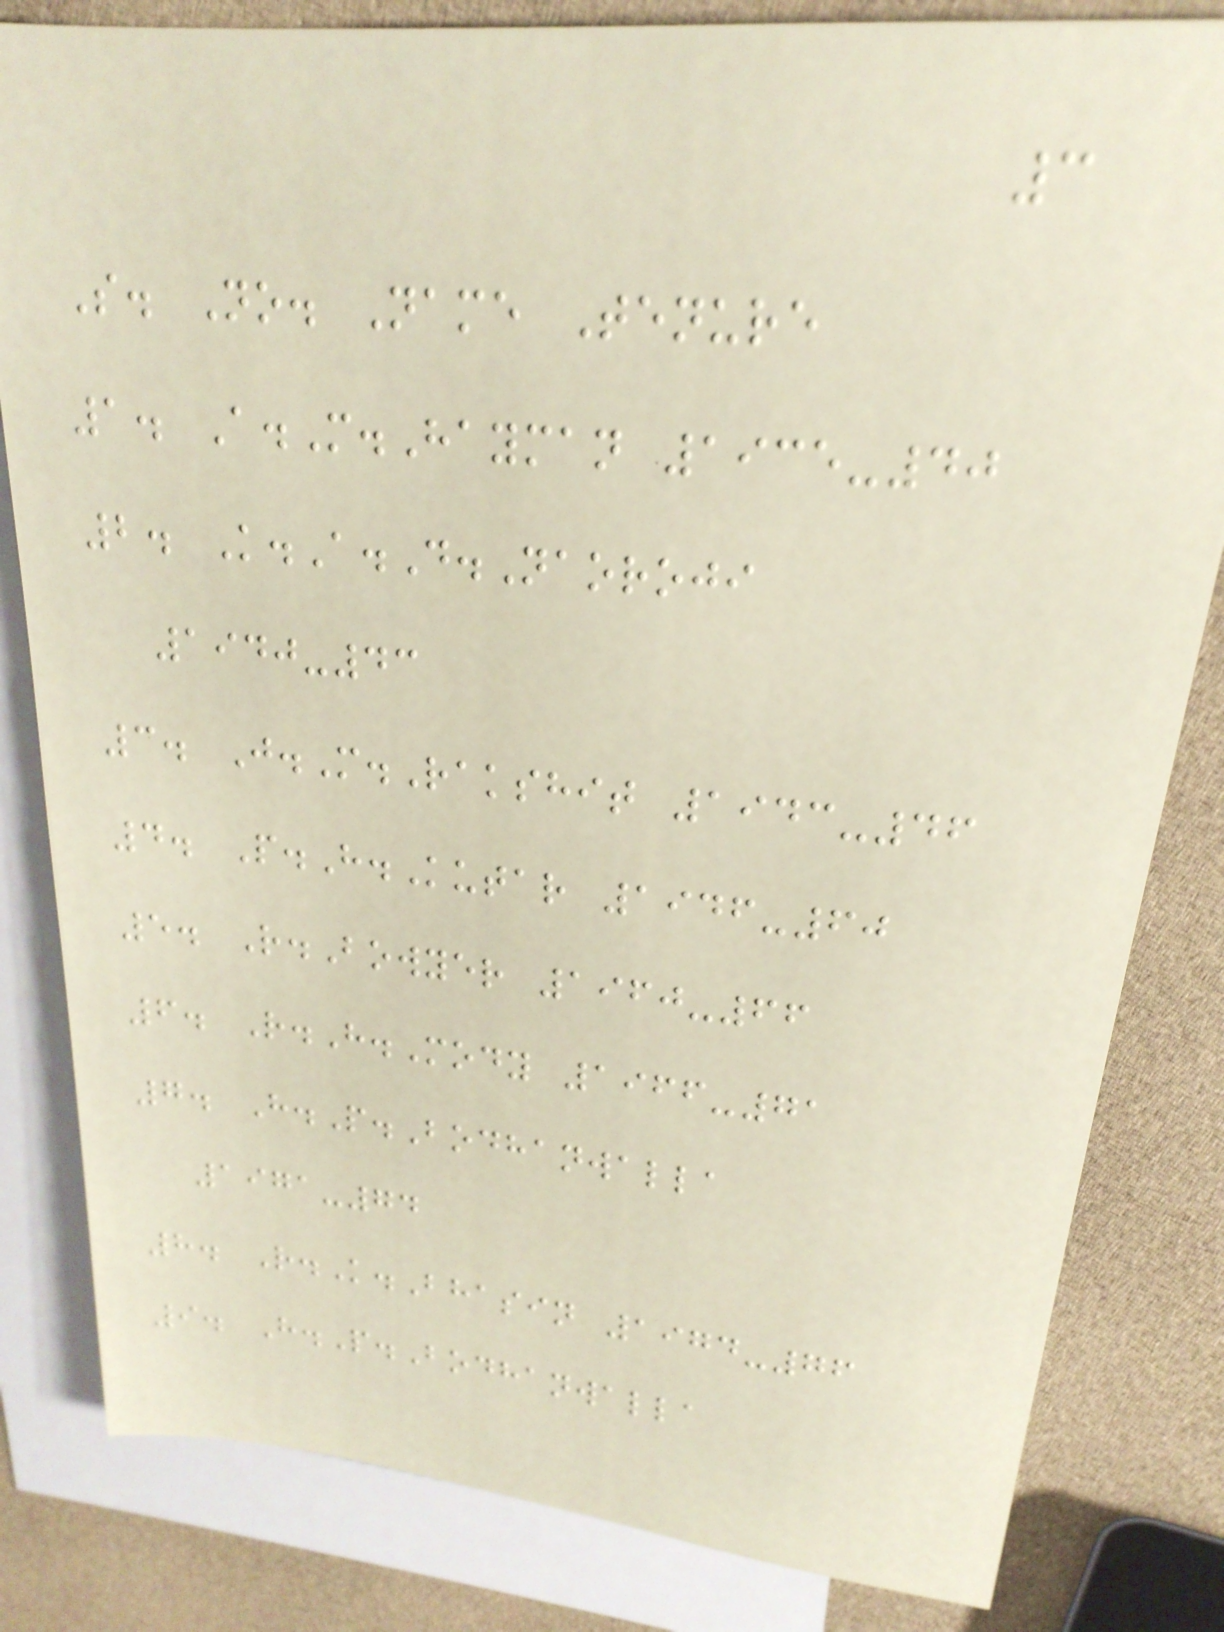3
S. No. Name Tenure
1. A.M.Hayman 1935-40
2. K.A.D.Naoroji
1940-43
3. J.M.Rakshit 1943-46
4. P.H.Kutar 1946-60
5. R.Bowyer 1960-66
6. R.H.Mody 1966-71
7. H.P.Bodhanwalla
1971-74
8. R.K.Bhasin 1974-76
9. H.P.Bodhanwalla
